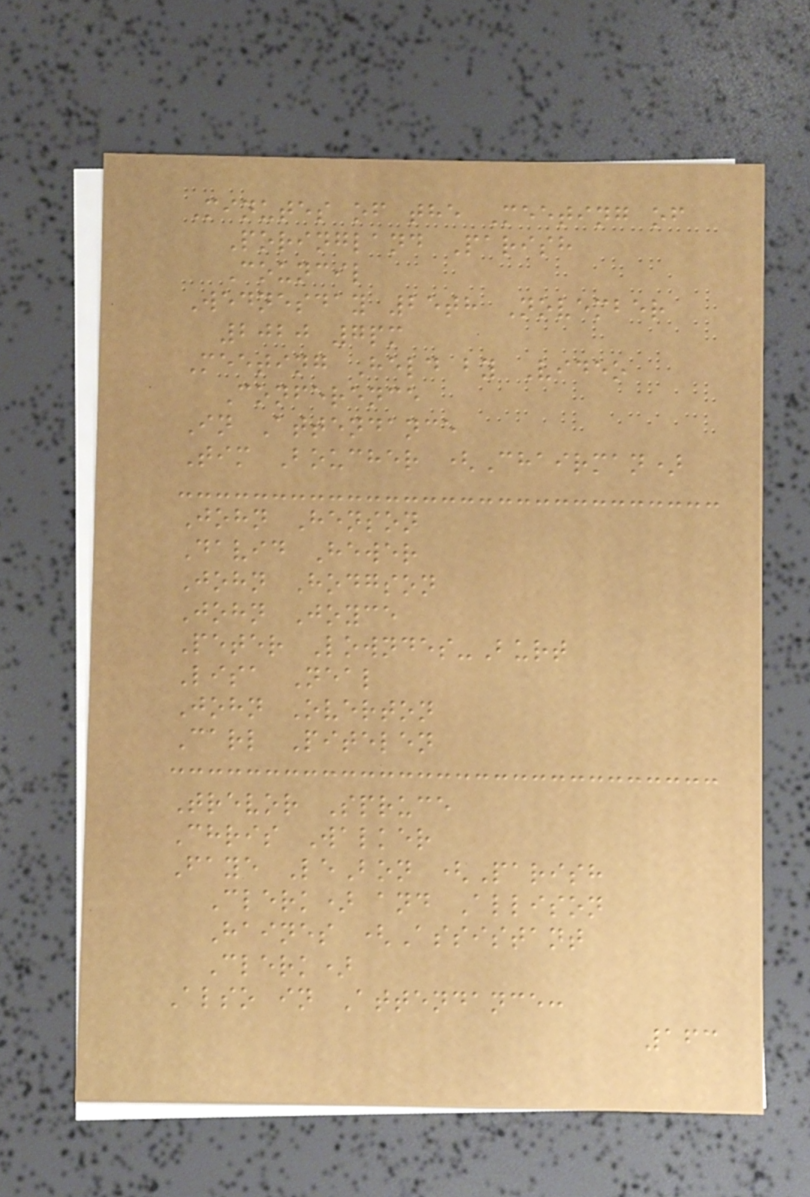Minutes of the Meeting of
Poringland Parish
Council
Wednesday 25th November
2020 7pm
Meeting Held by Video
Conference
In Attendance
Tim Boucher (Chairman)
John Henson
David Hewer
John Hodgson
John Joyce
Peter Lowndes-Burt
Lisa Neal
John Overton
Carl Pitelen
Trevor Spruce
Chris Walker
Faye LeBon (Parish
Clerk) and Allison
Haines (Assistant
Clerk)
Also in Attendance:
163
